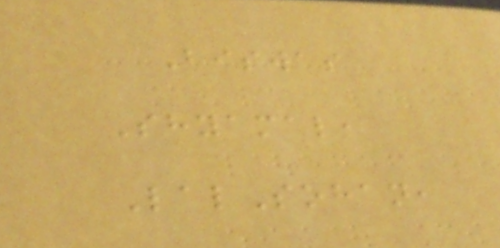Biswas
Shyamal,
LalSohan,
